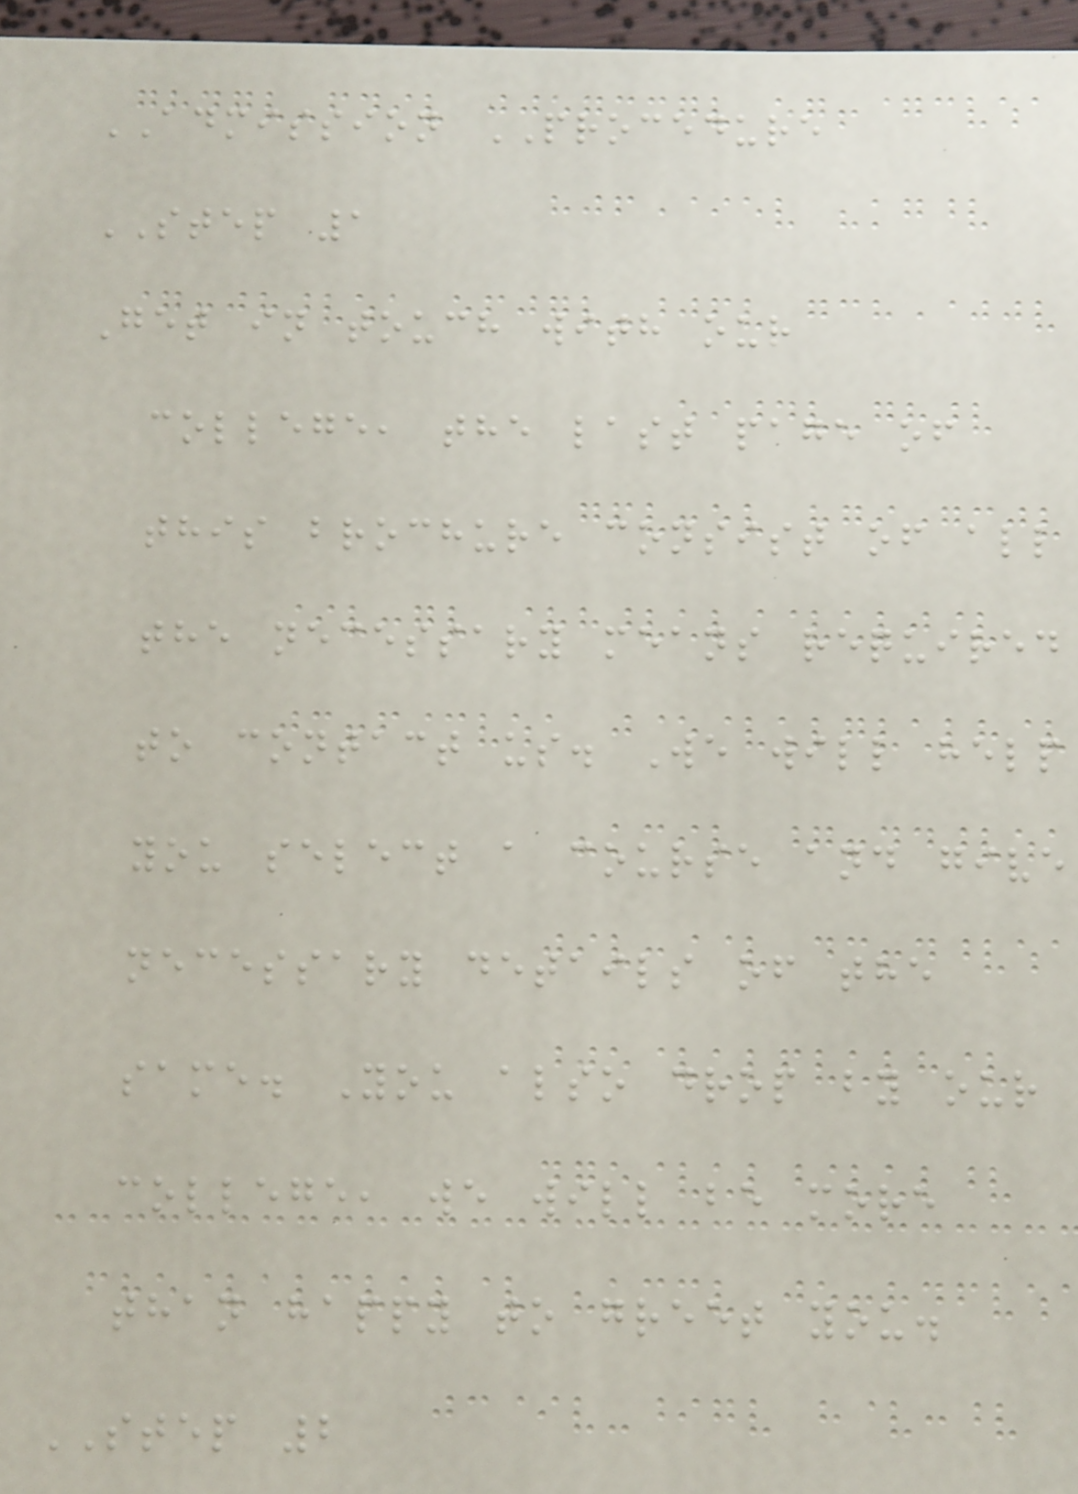ADMISSION PROCEDURE
STEP 1
Get in touch with our
college, the last page of
this brochure consist of all
the necessary means required
to contact us. We will help
you select a course and give
necessary details of the
same. You also drop by our
college, we will be more
than happy to greet you.
STEP 2
